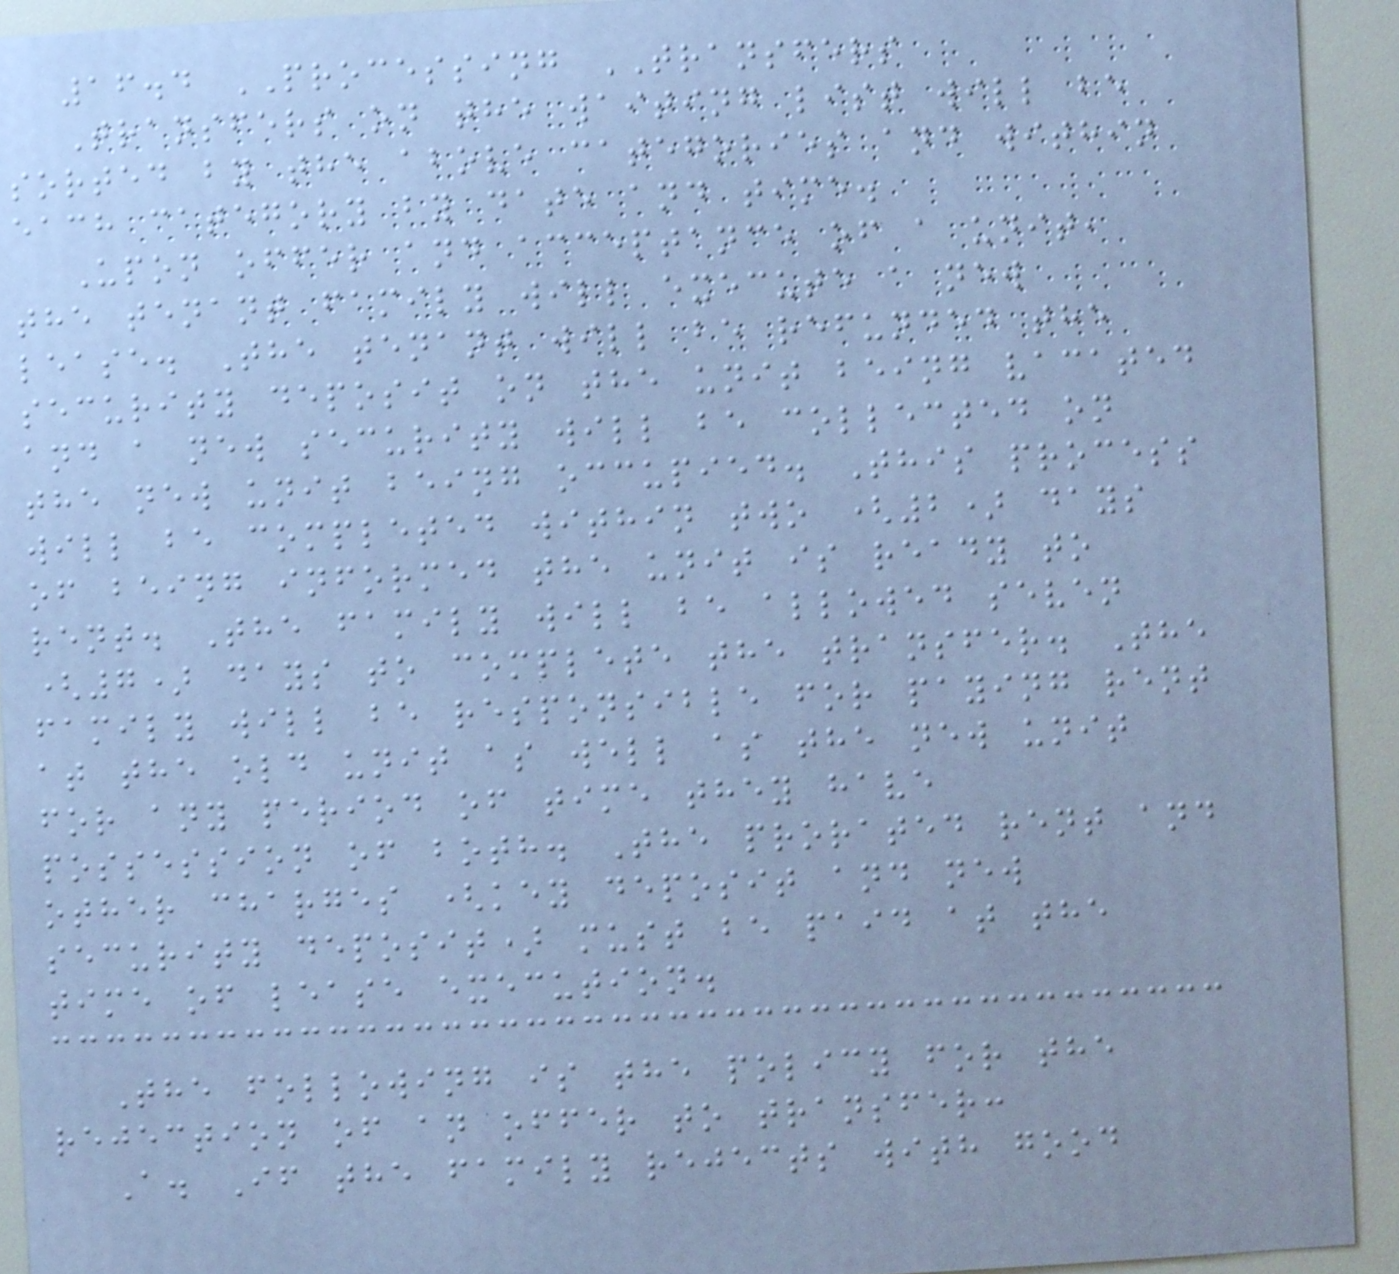16.4 PROCESSING TRANSFERS
Transfers on the waiting list will be
sorted by the above categories and within
each category by date and time.
Upon offer and acceptance of a unit,
the tenant family will execute a new
lease. The tenant will be refunded the
security deposit on the unit being vacated
and a new security will be collected on
the new unit being occupied. This process
will be completed within two (2) days
of being informed the unit is ready to
rent. The family will be allowed seven
(7) days to complete the transfer. The
family will be responsible for paying rent
at the old unit as well as the new unit
for any period of time they have
possession of both. The prorated rent and
other charges (key deposit and new
security deposit) must be paid at the
time of lease execution.
The following is the policy for the
rejection of an offer to transfer:
A. If the family rejects with good
